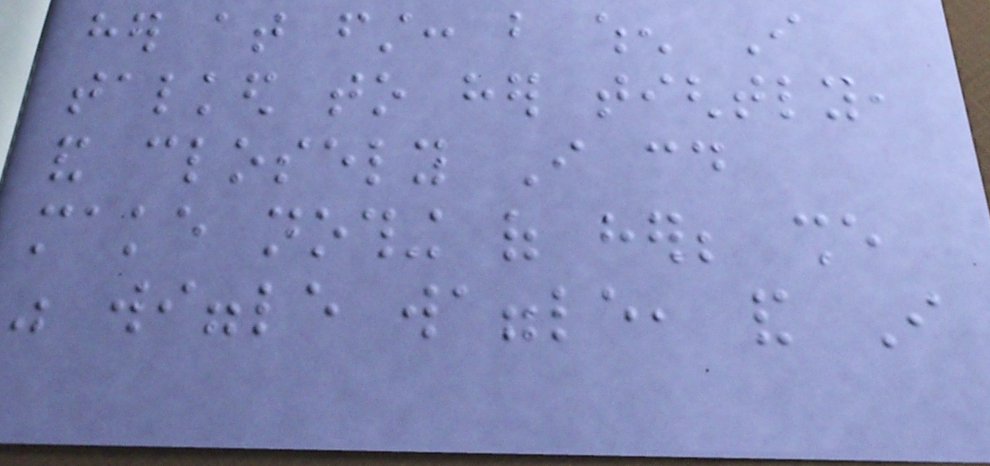her at first: but when I
talked to her tightly,
and closely I could
make nothing of her; she
was wiggle waggle, and I
